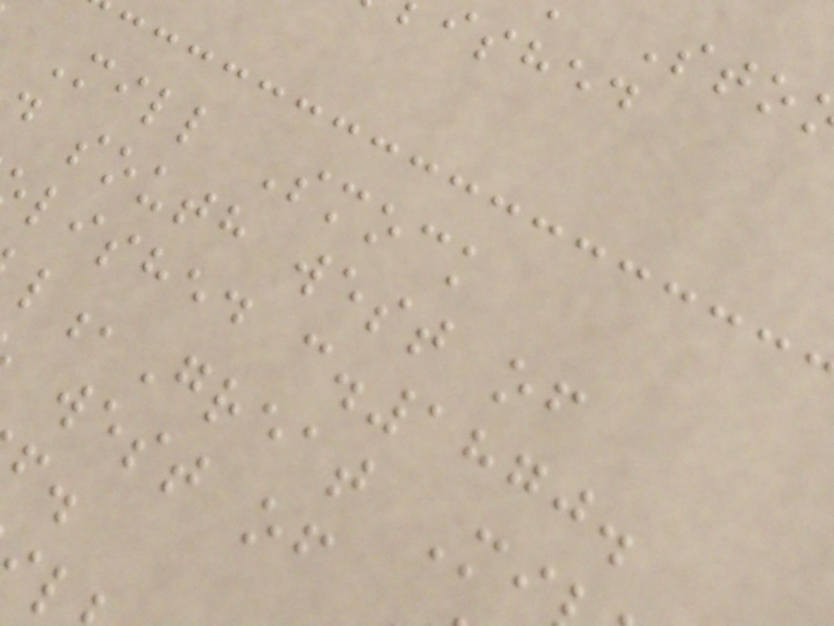Mill Smock
south west of
lished c.1870.
l,Great Mi
